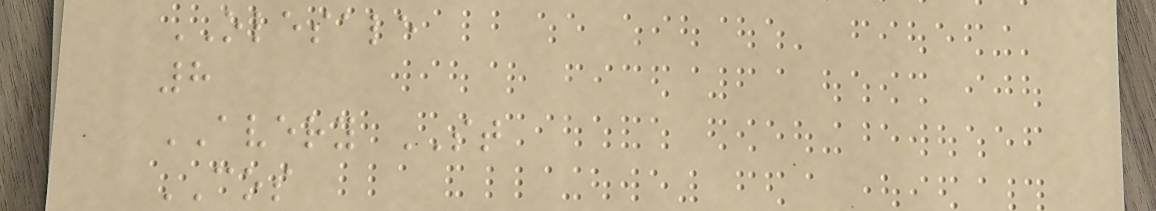OLESALE
8
AVERY ST
COS
